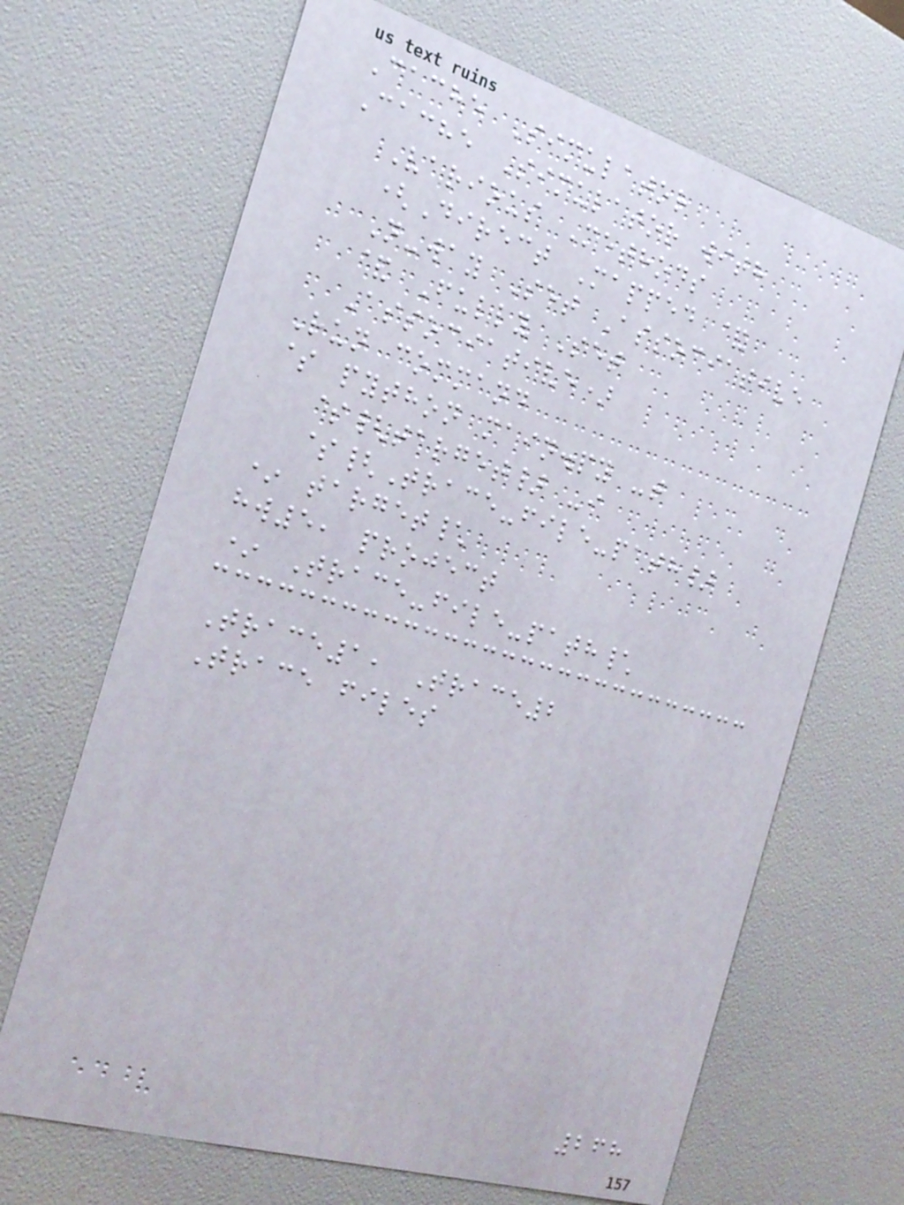Cache Simulator
Cache Simulator with
Various Methods
(Direct Mapped &
N-way Set Associative
& Fully Set
Associative)
Run command
$ python main.py -t
${target} -i
${Trace-file-path}
* target\
hw5, project
* Trace-file-path\
Trace1, Trace2
Trace files
268
